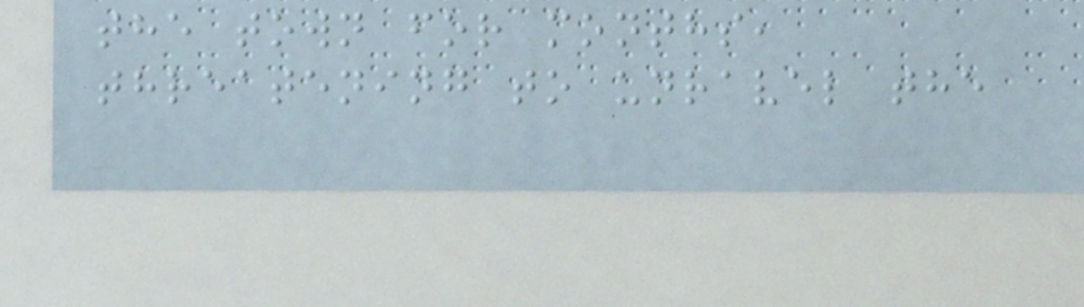the town for months,
threatening to unravel the
